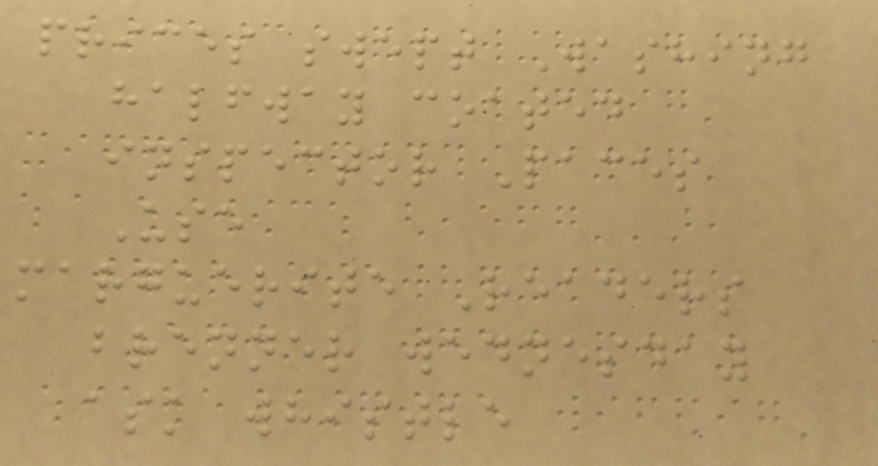prices swept Washing
halfway coated
inspector Paces
Use
marguerite Readers
brenner wednesday
ask whistle
